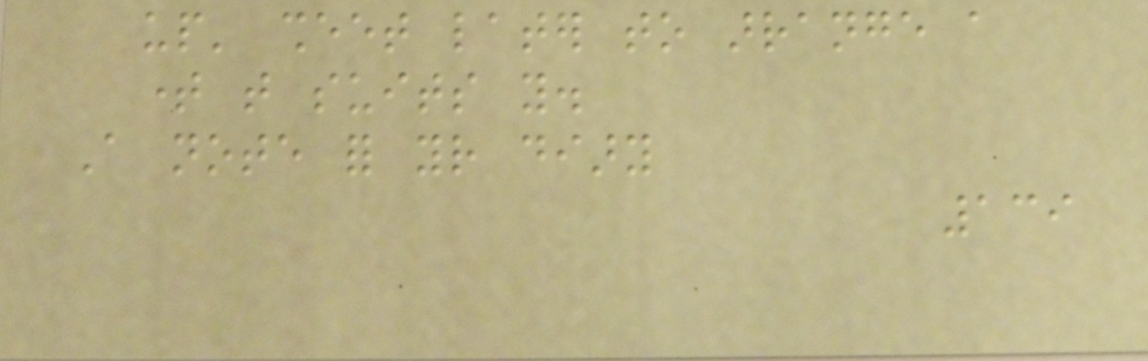up' sheet later to arrange a
time that suits you.
A note for your diary
139
